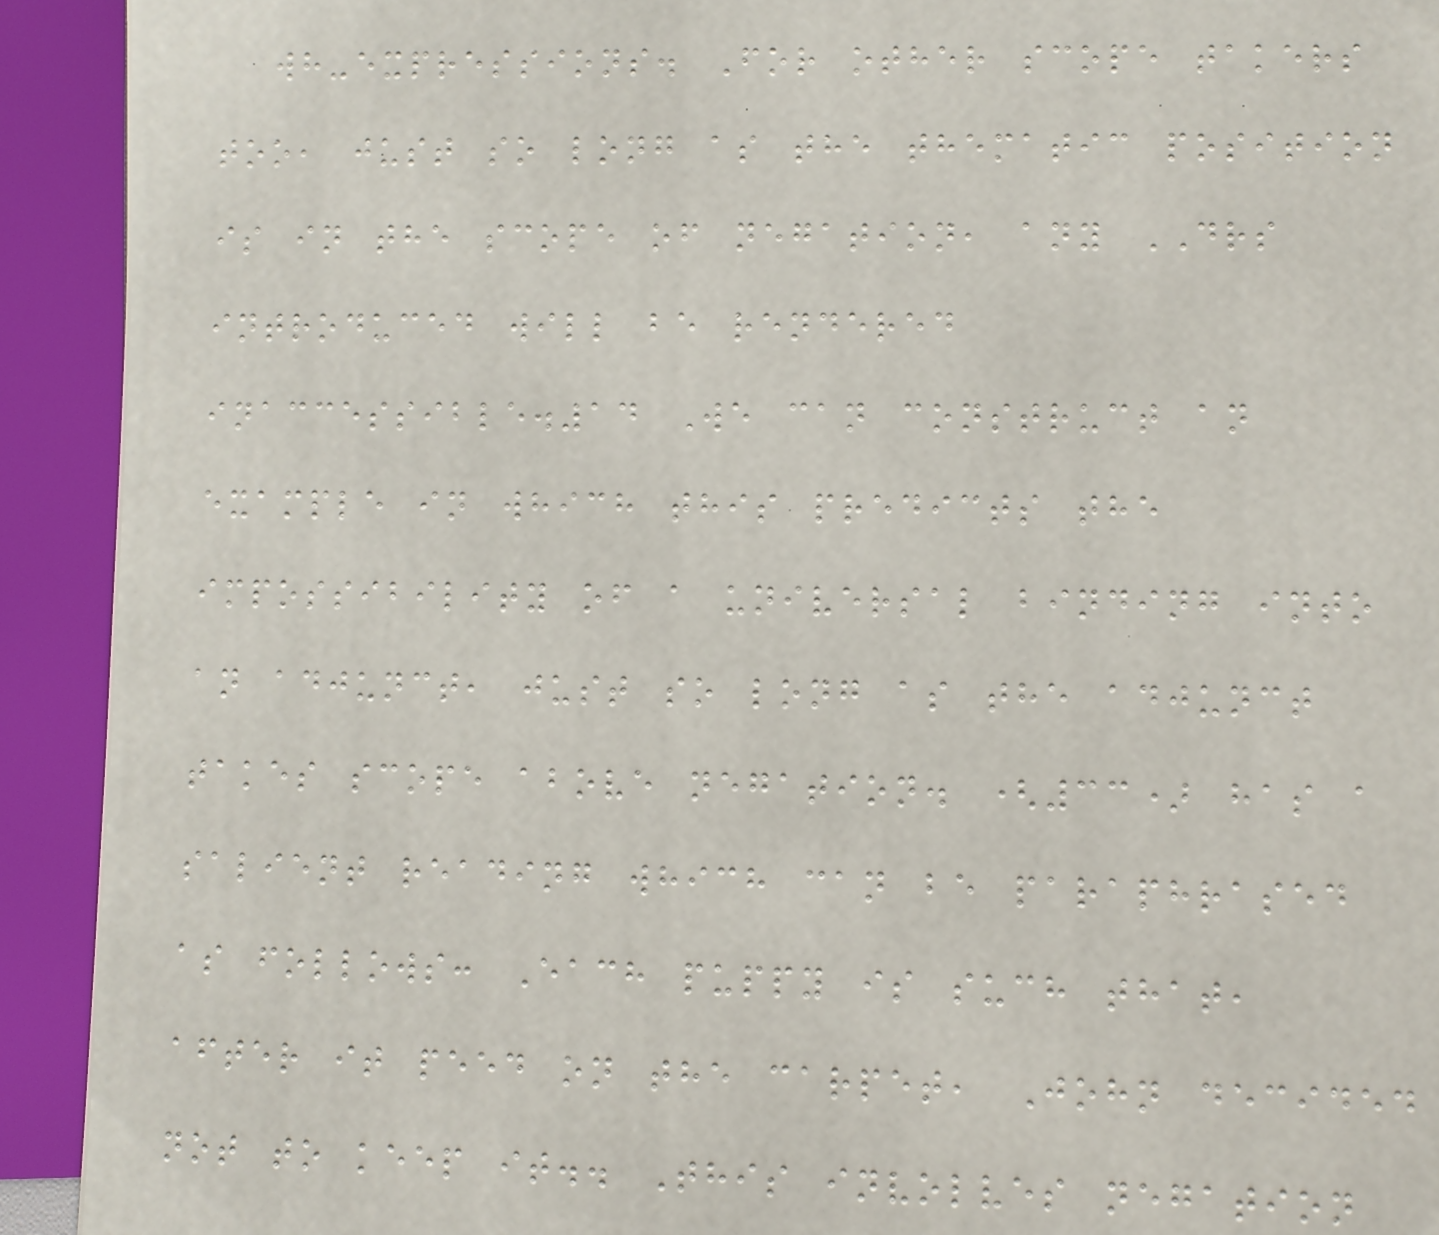wh-expressions. For other scope takers
too, just so long as the thematic position
is in the scope of negation, any DRS
introduced will be rendered
inaccessible.14 We can construct an
example in which this predicts the
impossibility of a universal binding into
an adjunct, just so long as the adjunct
takes scope above negation. (33) has a
salient reading which can be paraphrased
as follows: Each puppy is such that,
after it peed on the carpet, John decided
not to keep it.. This involves negation
